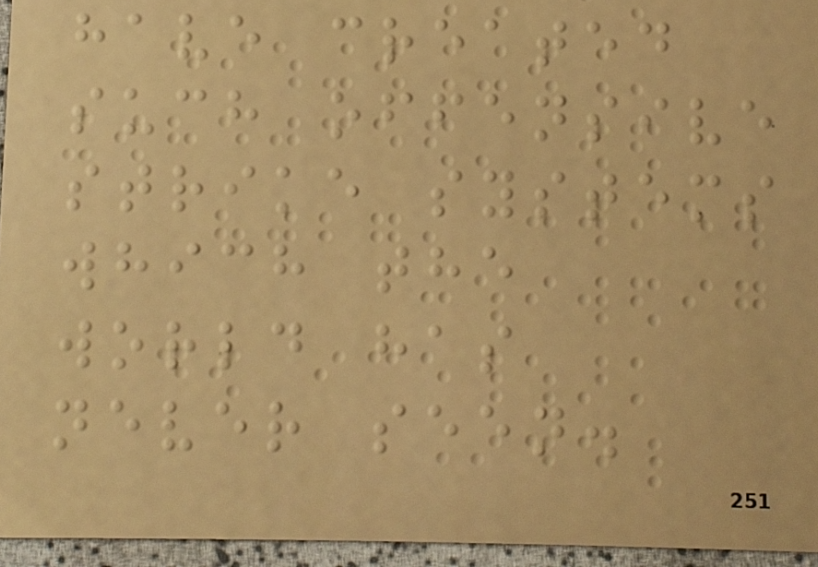have created
such offensive
strike systems
which the
world has
never seen.
